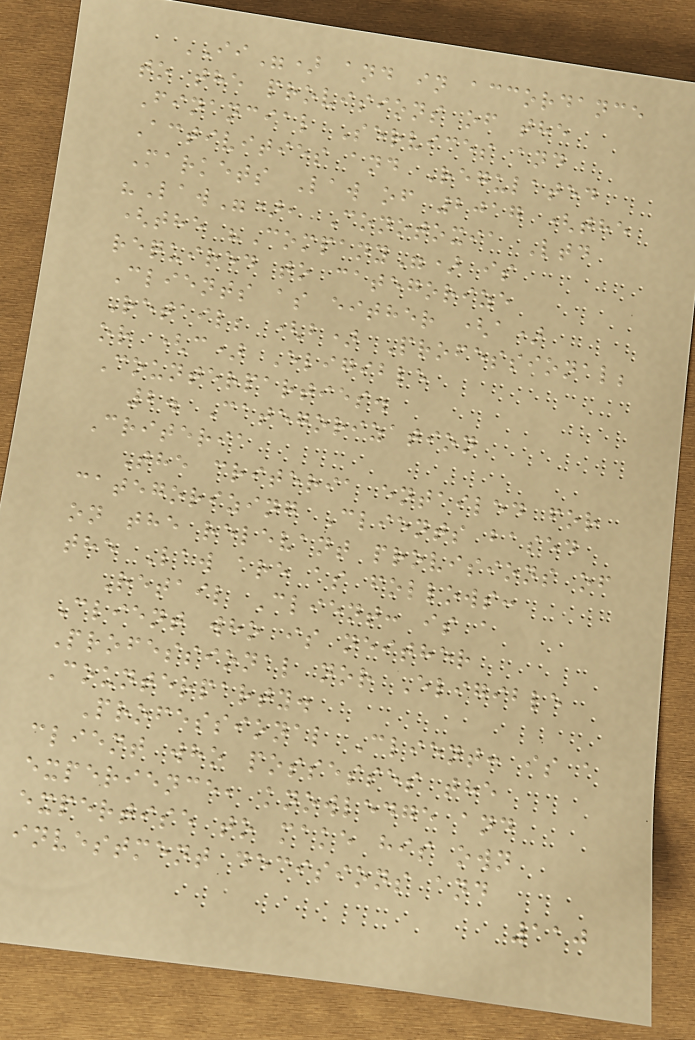II") and in accordance
to the provisions of the
Financial Services and
Activities and Regulated
Markets Law of 2017 (the
"Law"), Conotoxia Ltd
(the "Company") is
required to categorize
Clients as either (a)
Retail; (b) Professional;
or (c) Eligible
Counterparties.
2. Categorization
Criteria
The criteria entailed for
categorizing Clients based
on the relevant provisions of
the Law are as follows:
Retail Client: is a
Client who is neither
Professional nor Eligible
Counterparty.
Professional Client: is a
client who possesses the
experience, knowledge and
expertise to make his own
investment decisions and
110
